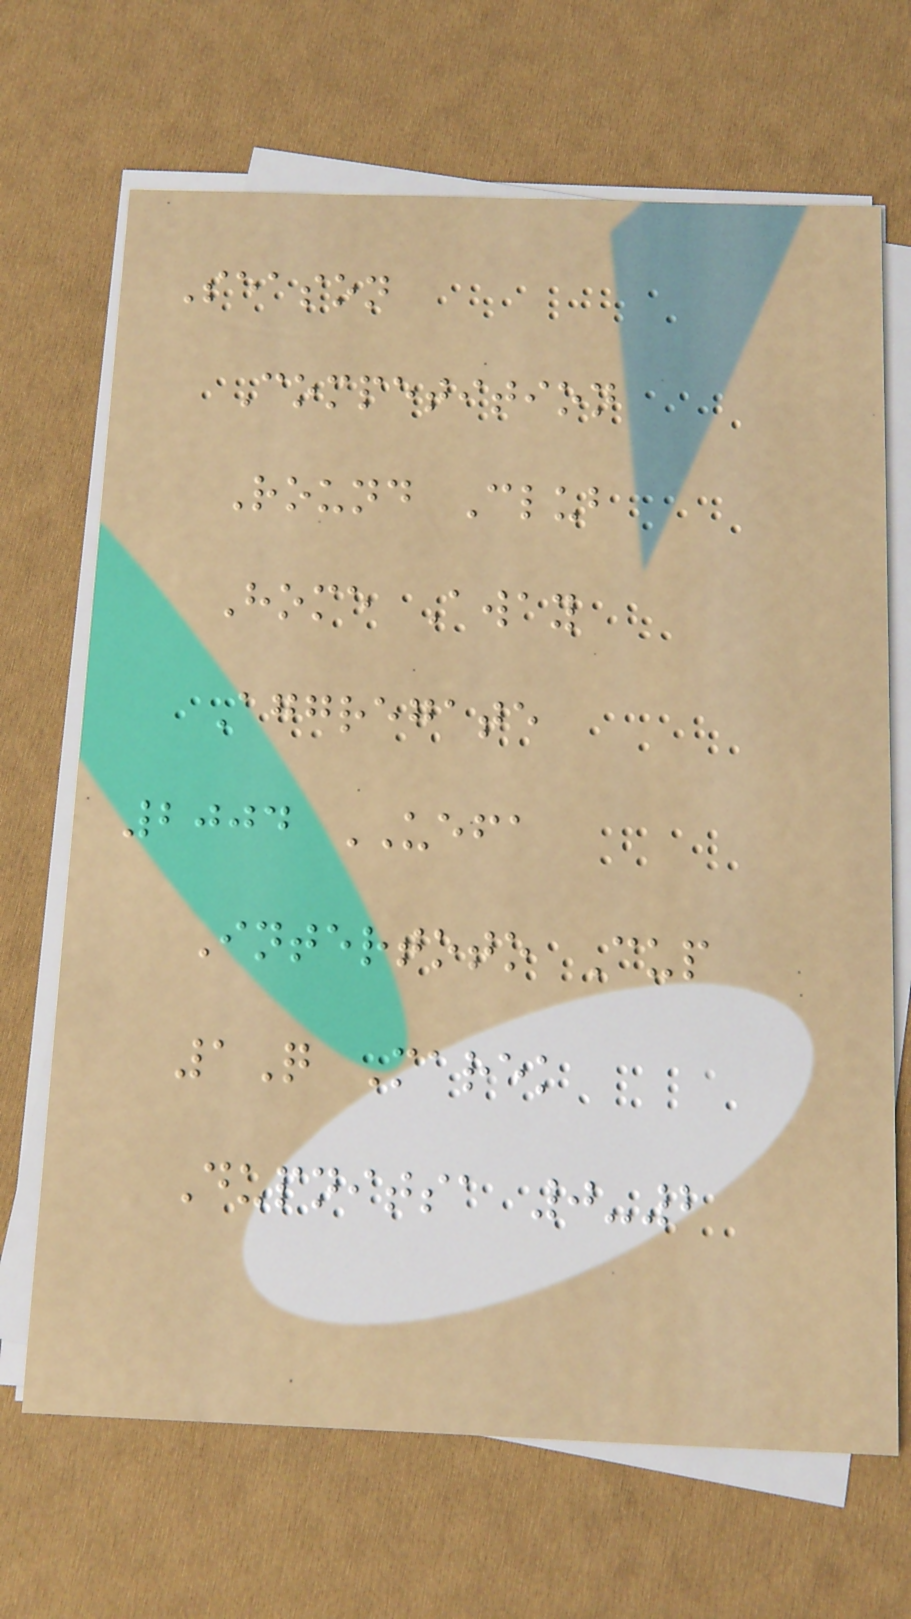Season
Competition
Round Club
Home Away
Aggregate
2004 UEFA
Intertoto Cup
1Q Marek
Dupnitsa 0-2
